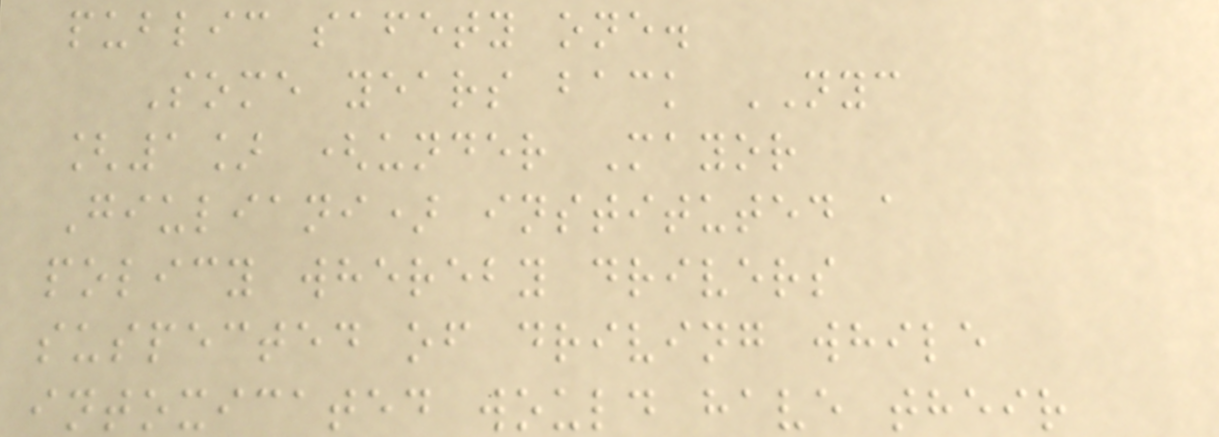public safety one.
Some years back NYC
[1] (under Mayor
Giuliani) instituted a
policy whereby drivers
suspected of driving while
intoxicated would have their
